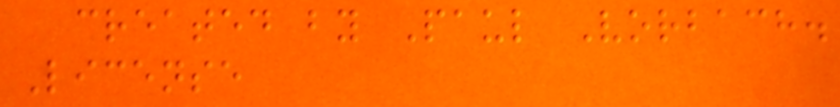created by Paul Vorbach.
License
